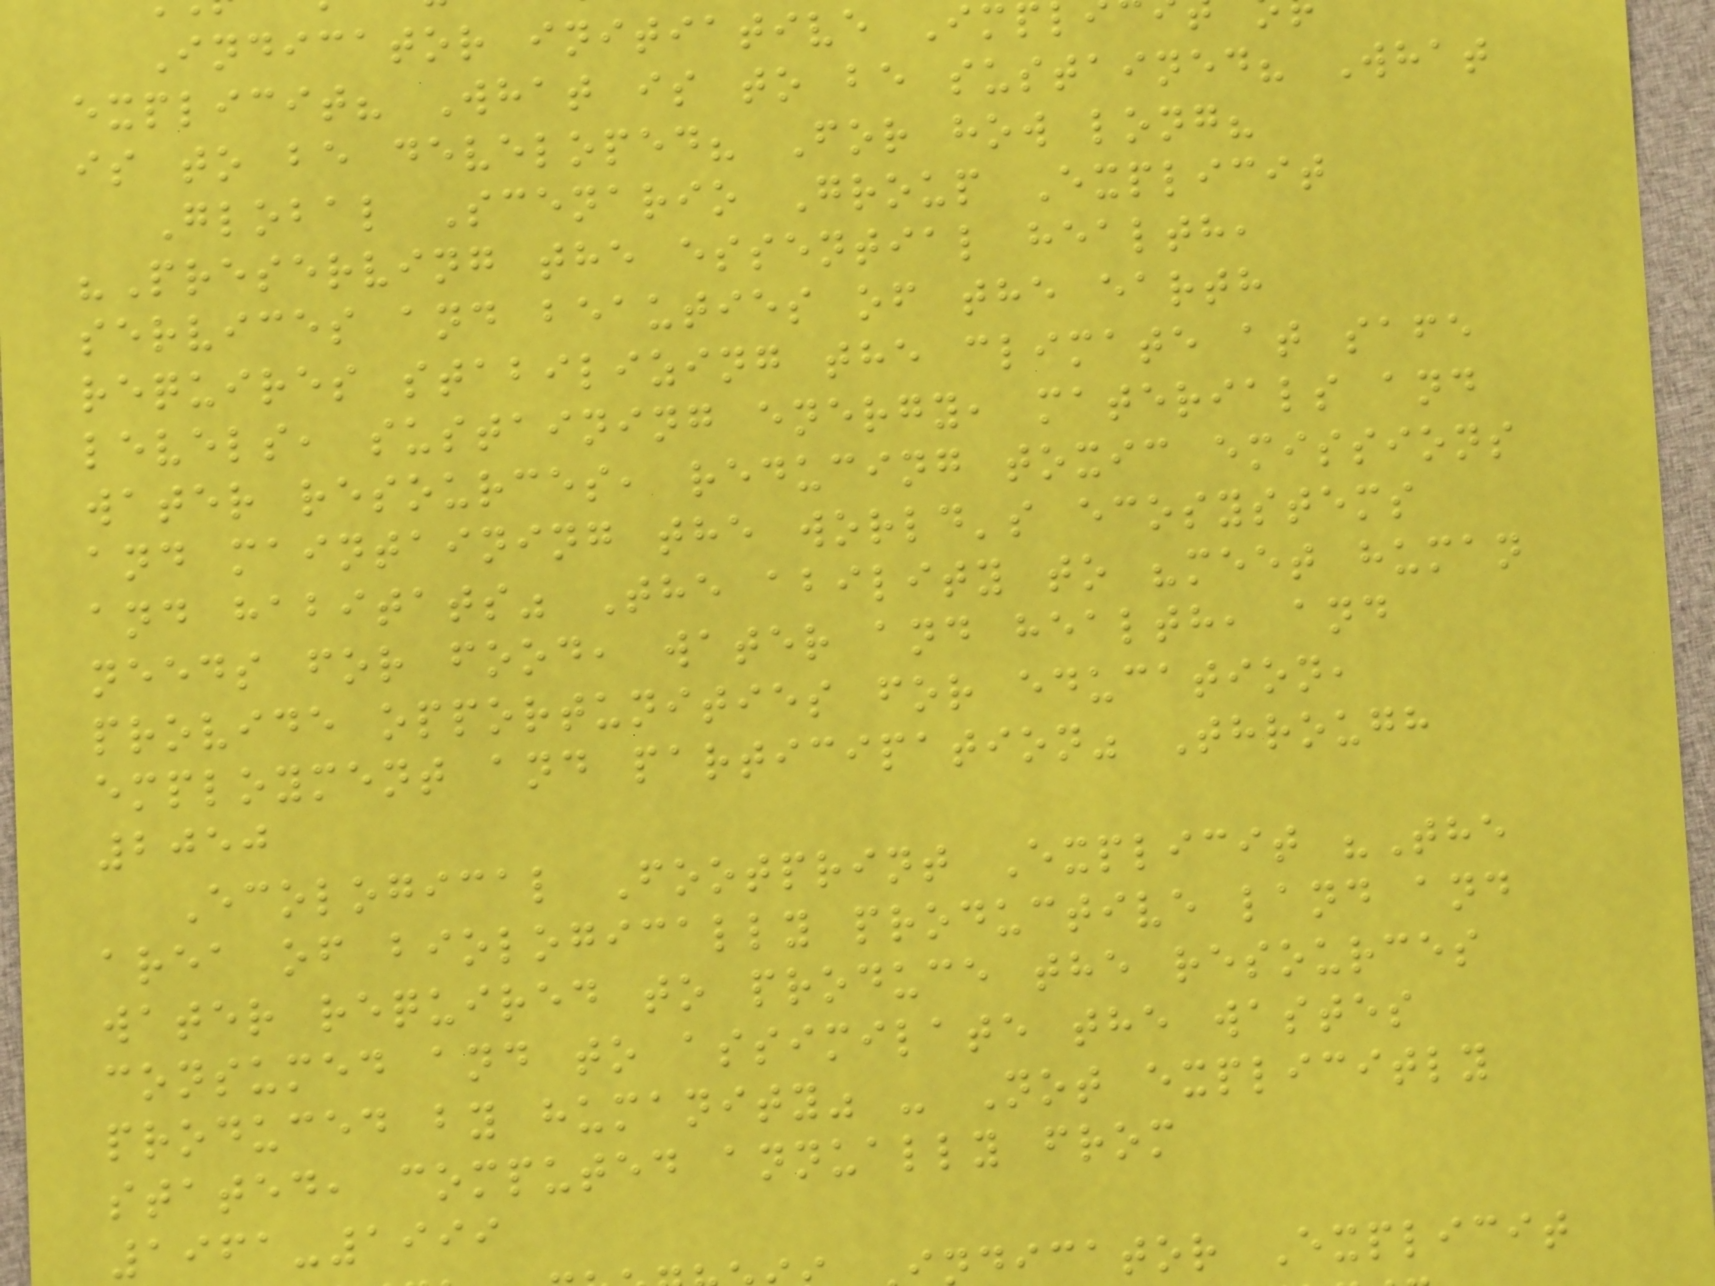Indicator initiative Imp
explicit? What is to be sustained? What
is to be developed? For how long?
Global Scenario Group Explicit
"Preserving the essential health,
services and beauties of the earth
requires stabilizing the climate at safe
levels, sustaining energy, materials and
water resources, reducing toxic emissions
and maintaining the world's ecosystems
and habitats" The ability to "meet human
needs for food, water and health, and
provide opportunities for education,
employment and participation" Through
2050
Ecological Footprint Explicit "The
area of biologically productive land and
water required to produce the resources
consumed and to assimilate the wastes
produced by humanity" - Not explicitly
stated, computed annually from
1961-1999
dicator Explicit
